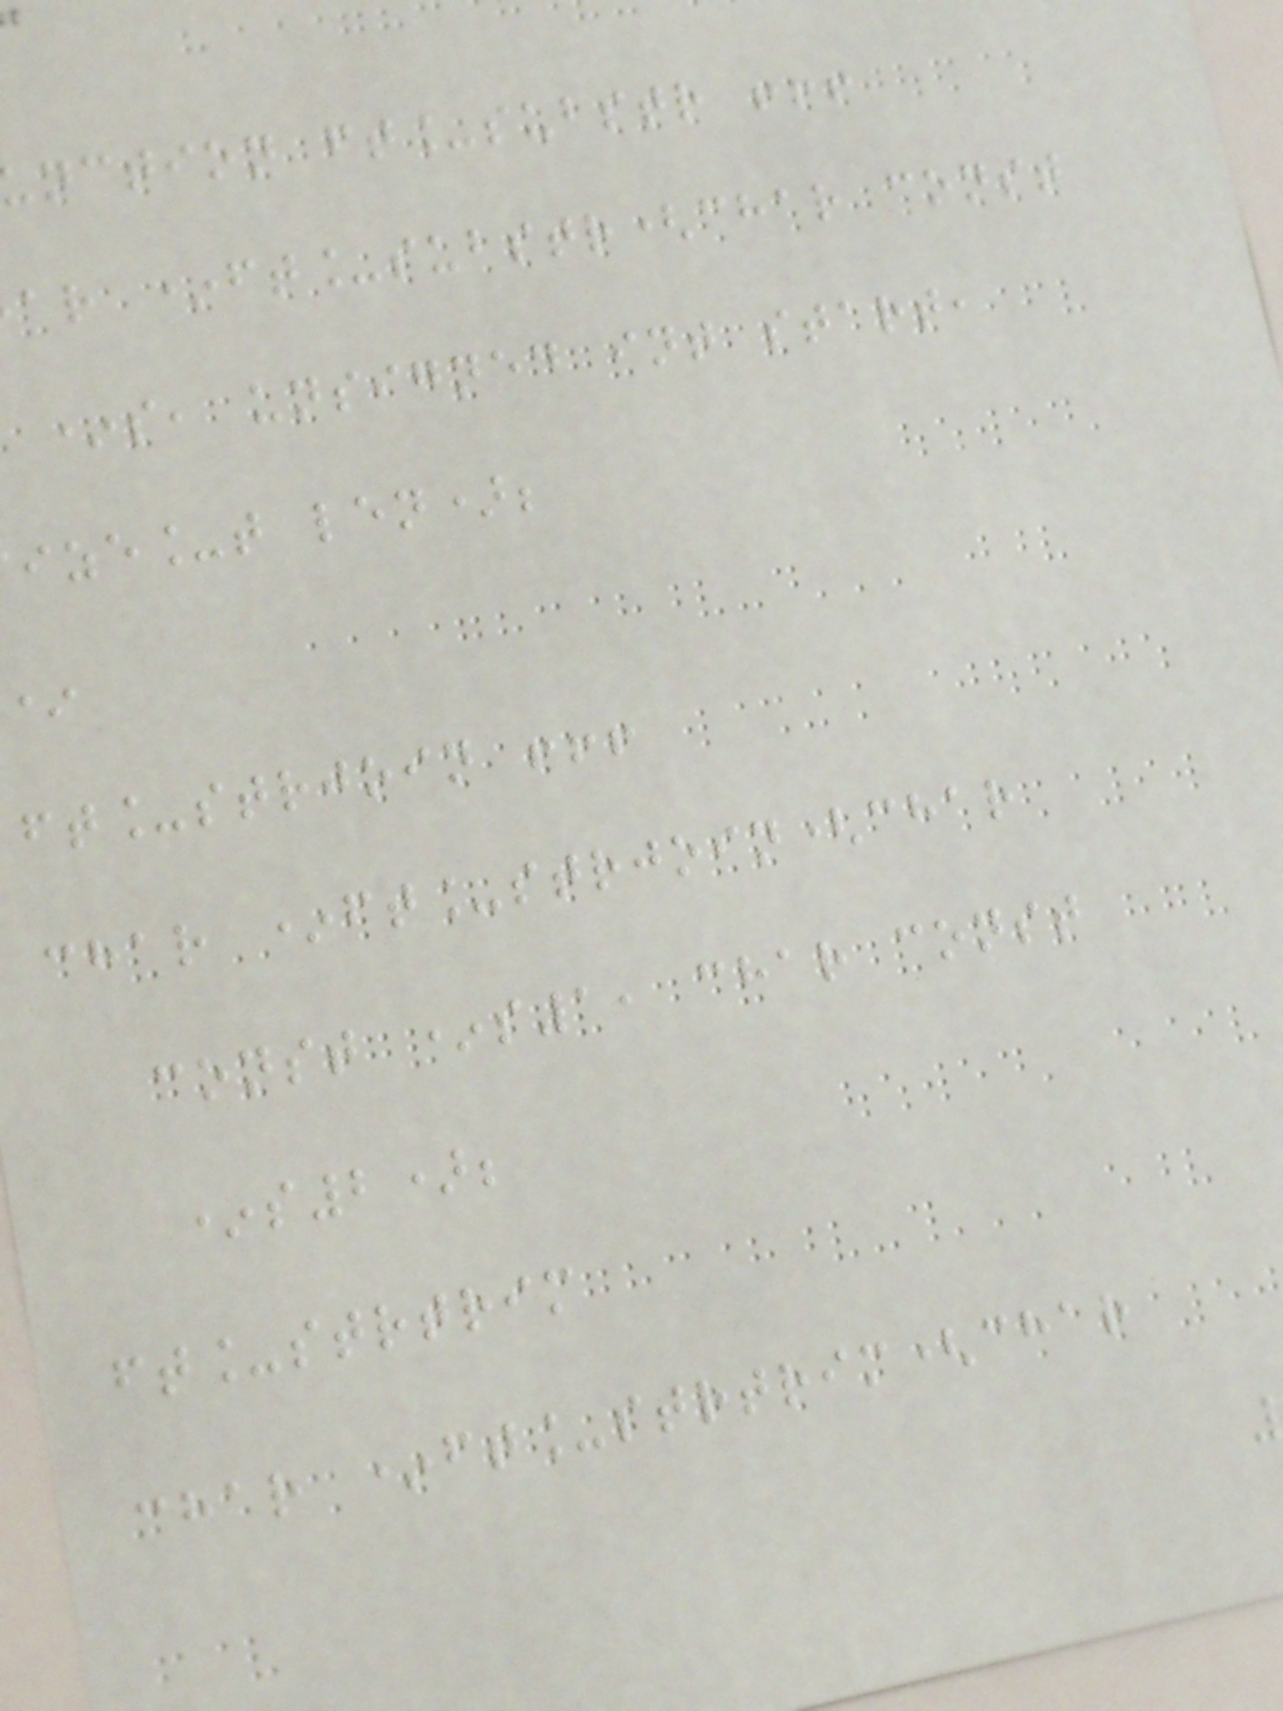nction ft_substr !!!
ar *ft_substr(char const
*s, unsigned int start,
ize_t len);
ft_strjoin !!!
char *ft_strjoin(char
const *s1, char const
*s2);
ft_strtrim
char *ft_strtrim(char
